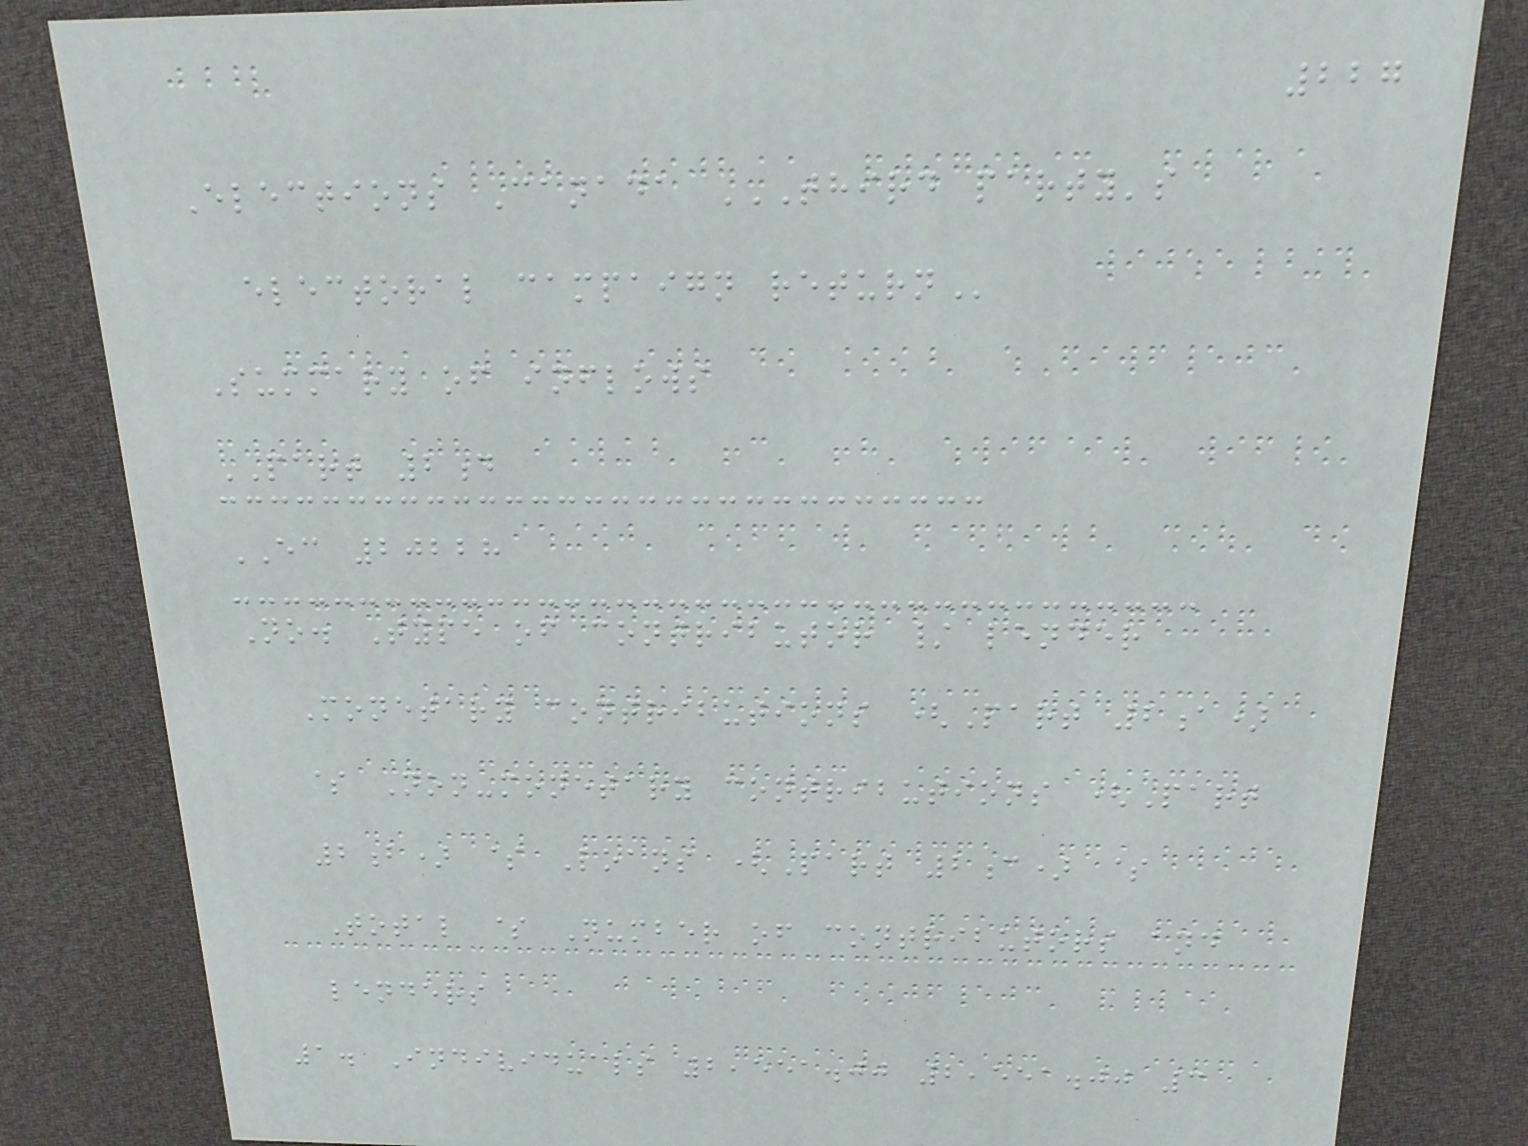227
Elections Canada THIRD PARTY'S
ELECTORAL CAMPAIGN RETURN
Summary of inflows
PART 2d
EC 20228
No. Type of contributor / lender
Monetary contributions (Part 2a)
$ Non-monetary contributions (Part
2b) $ Loans (Part 2c) $
Total $ Number of contributors and
lenders
1. Individuals 2,551.00 2,551.00 3
